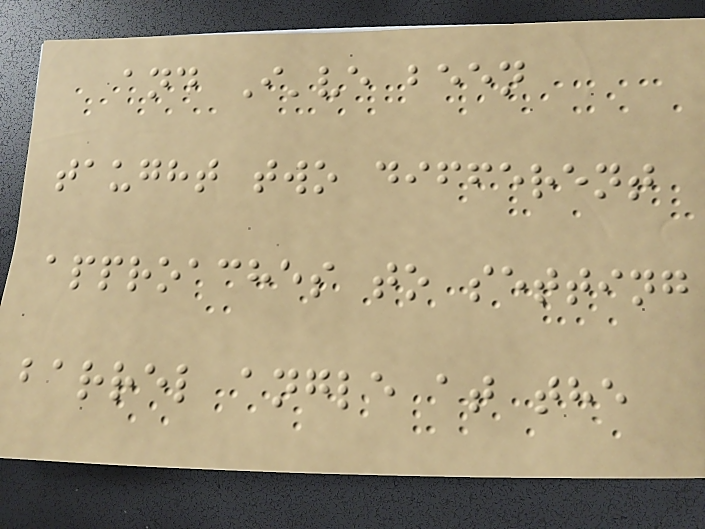and I've been
taught two different
approaches to setting
barrel angle at the
